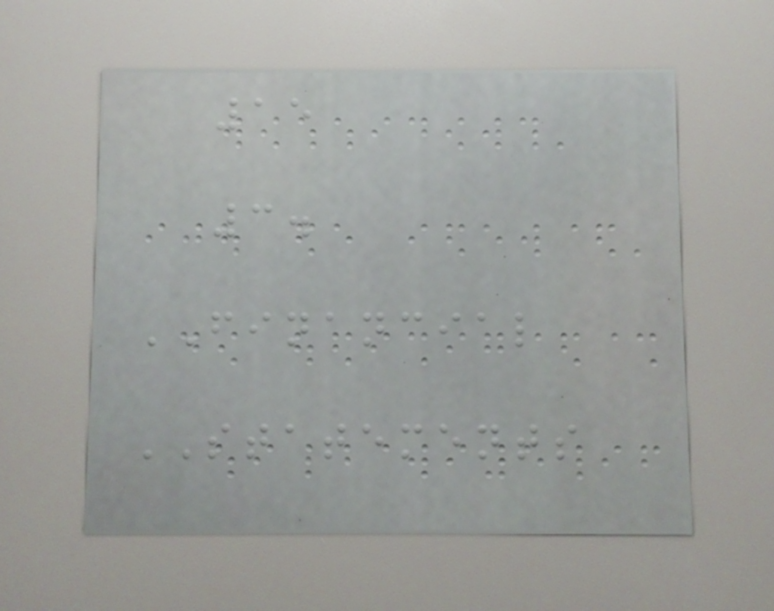15
3.
FINANCIAL
STATEMENTS
